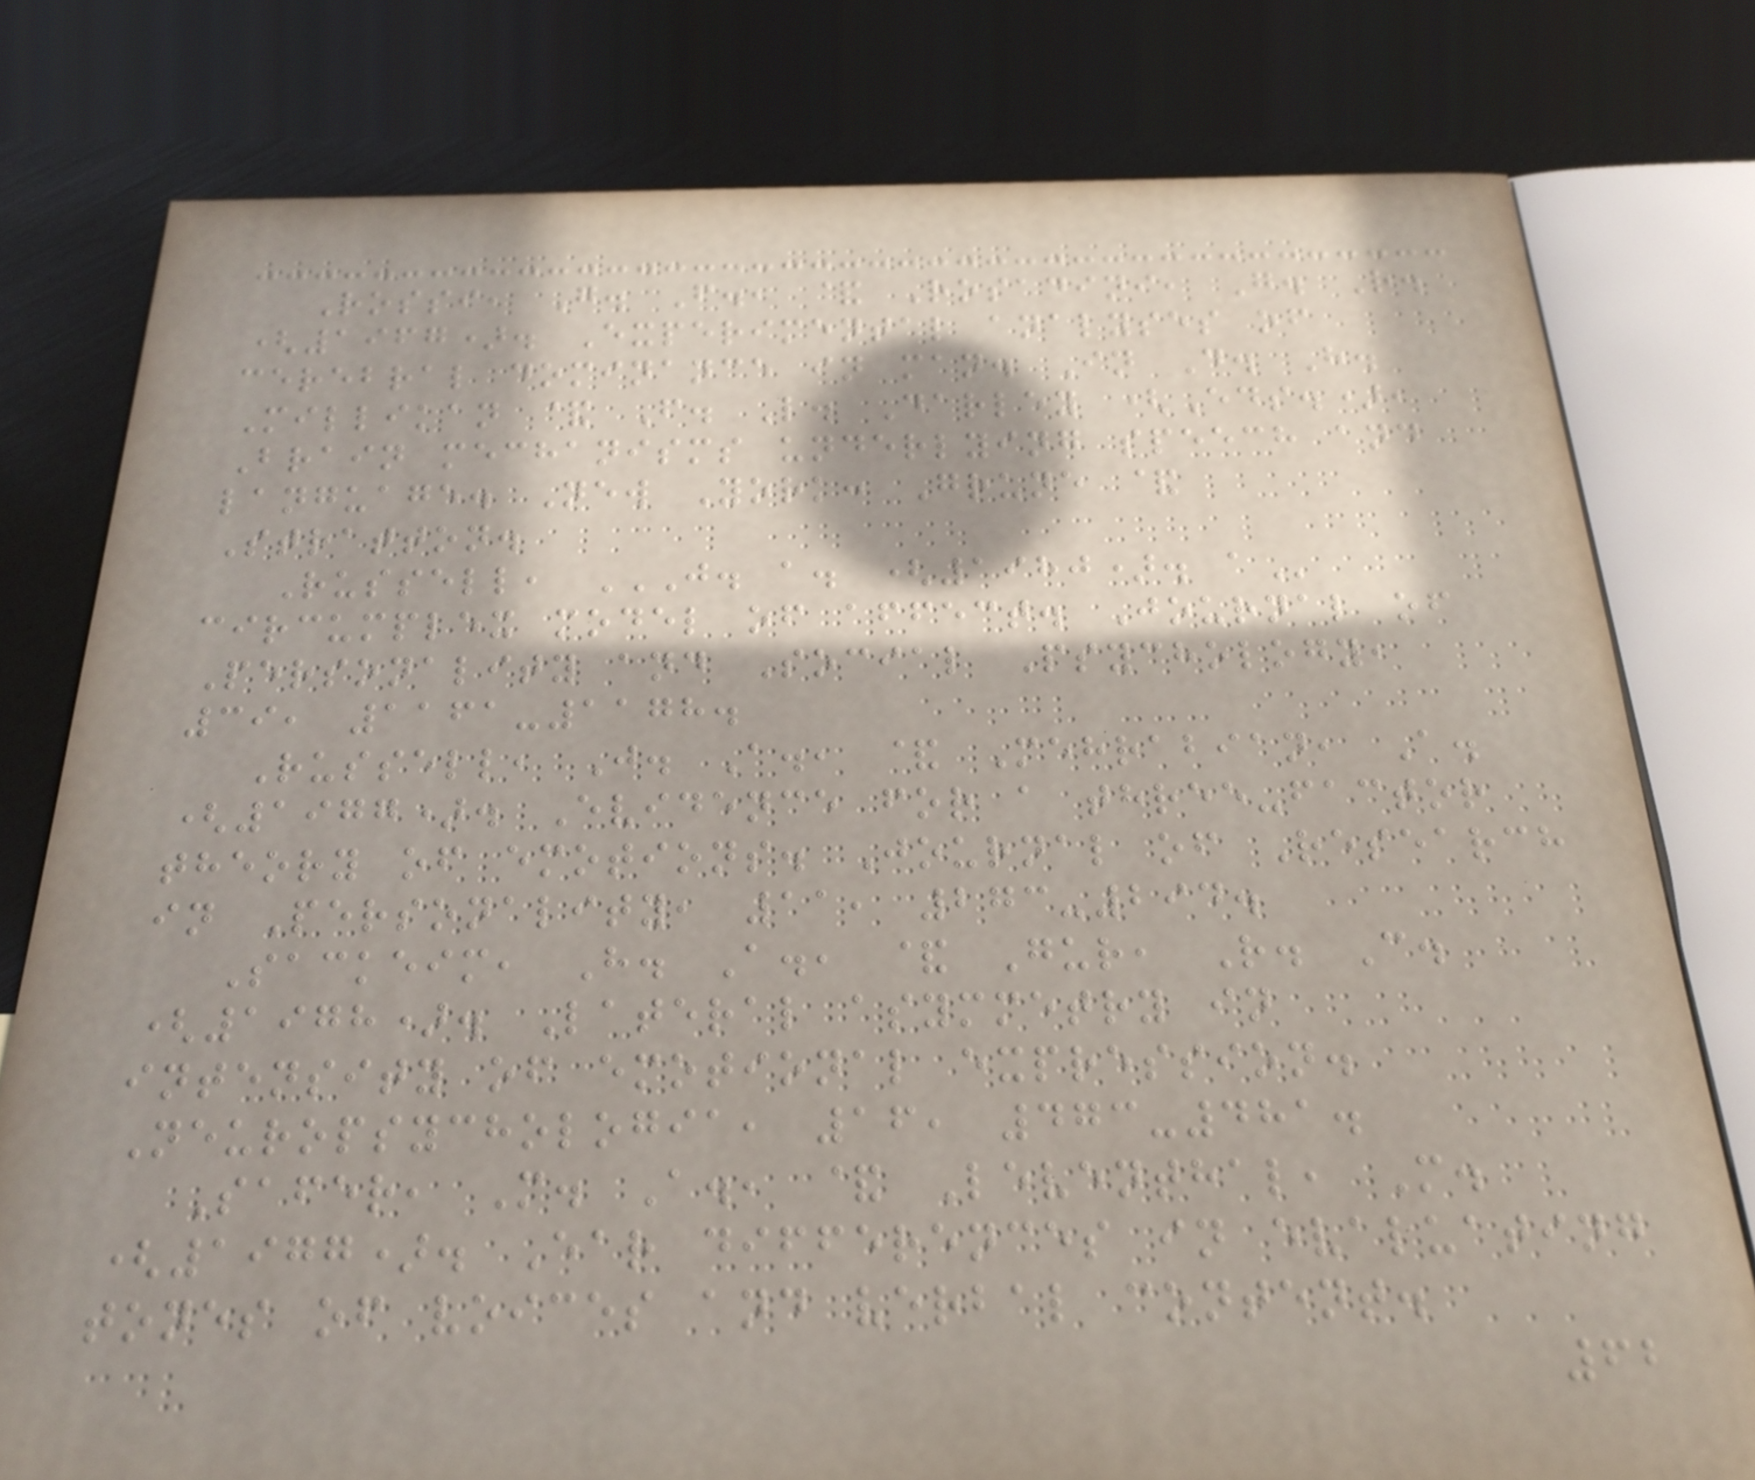Rossi, G. F., & Rosadini, G. R.
(1967). Experimental analyses of
cerebral dominance in man. In D. H.
Millikan & F. L. Darley (Eds.),
Brain mechanisms underlying speech and
language. New York: Grune &
Stratton.
Russell, J. A. (1980). A
circumplex model of affect. Journal of
Personality and Social Psychology,
39, 1161-1178.
Russell, J. A., & Mehrabian, A.
(1977). Evidence for a three-factor
theory of emotions. Journal of Research
in Personality, 11, 273-294.
Sackeim, H. A., & Gur, R. C.
(1978). Lateral asymmetry in
intensity of emotional expression.
Neuropsychologia, 16, 473-481.
Safer, M. A., & Leventhal, M.
(1977). Ear differences in evaluating
tones of voices and verbal content.
62
